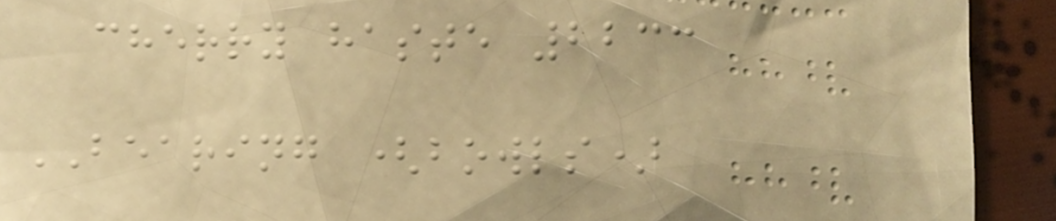cherry haste 2233
BEARING (bowls)
